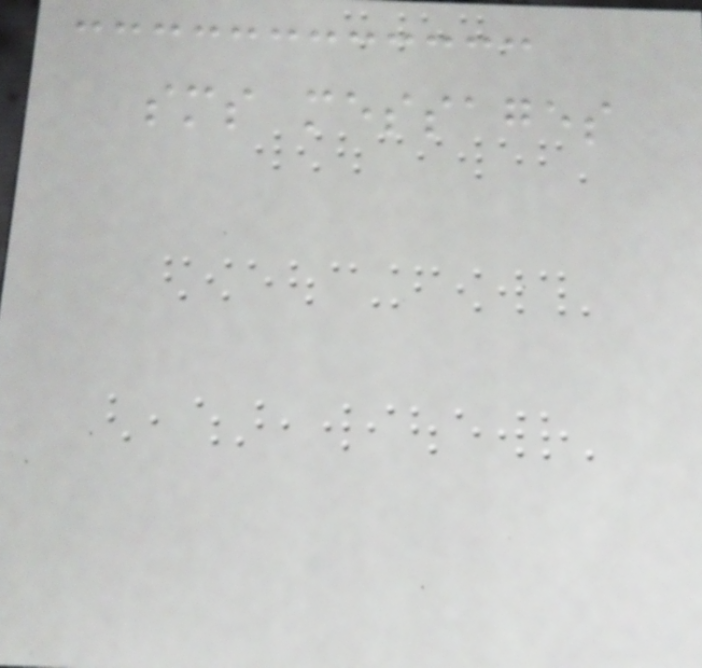sms messages
